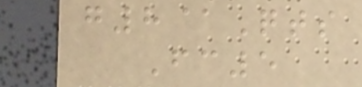g8@Qts
Fc5
